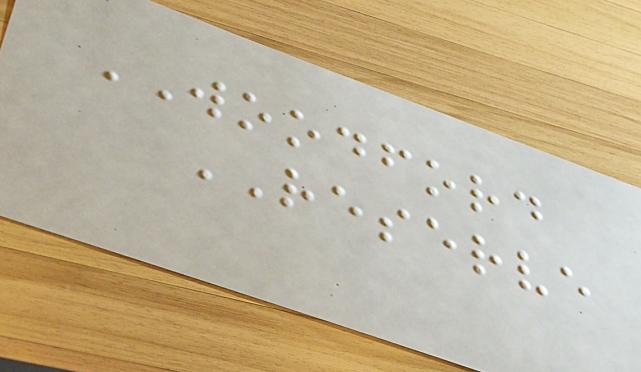WOODFORD
RESERVE
